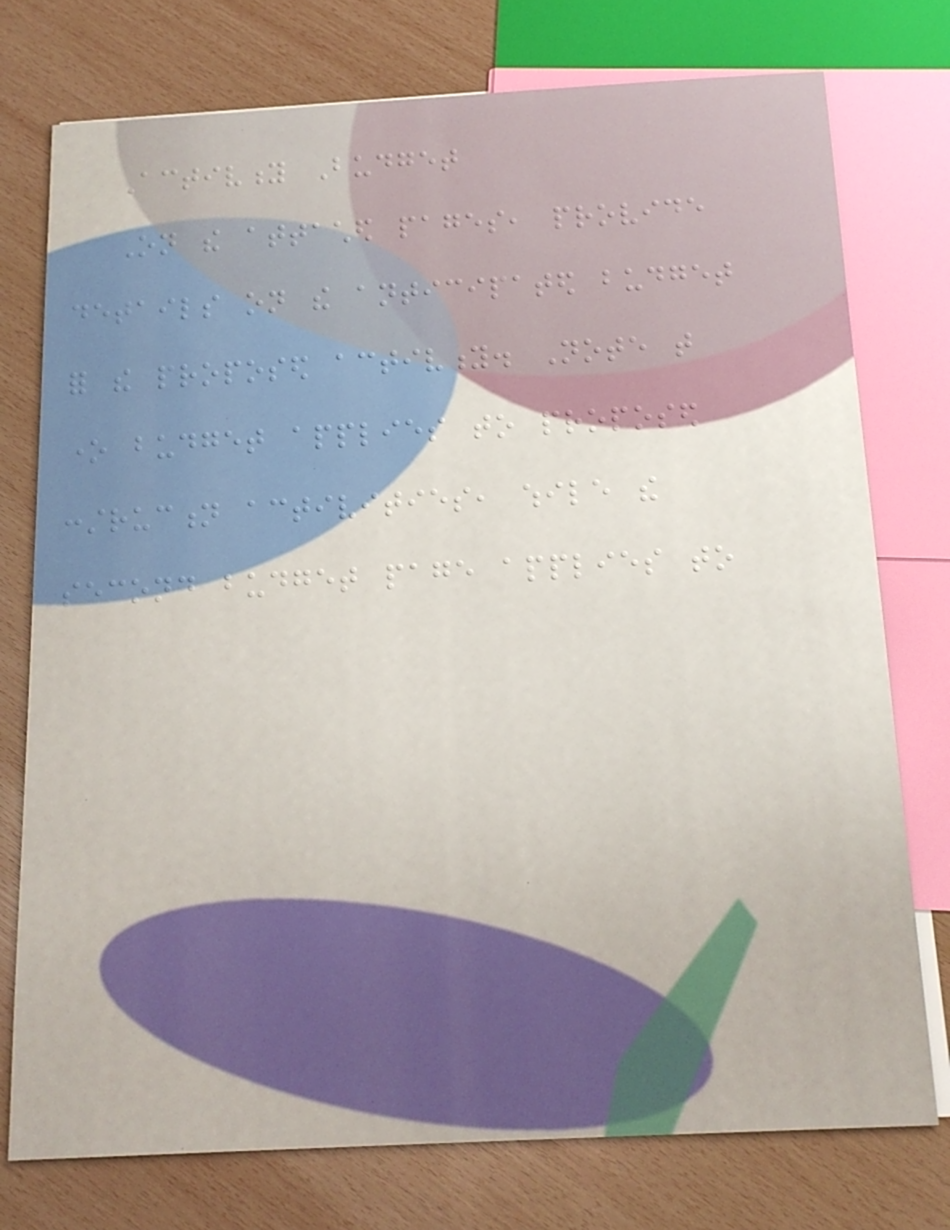Activity Budget
On the attached pages, provide
details on the anticipated budget
for the proposed activity. Note that
one budget applies to proposed
construction activities, while the
second budget page applies to
